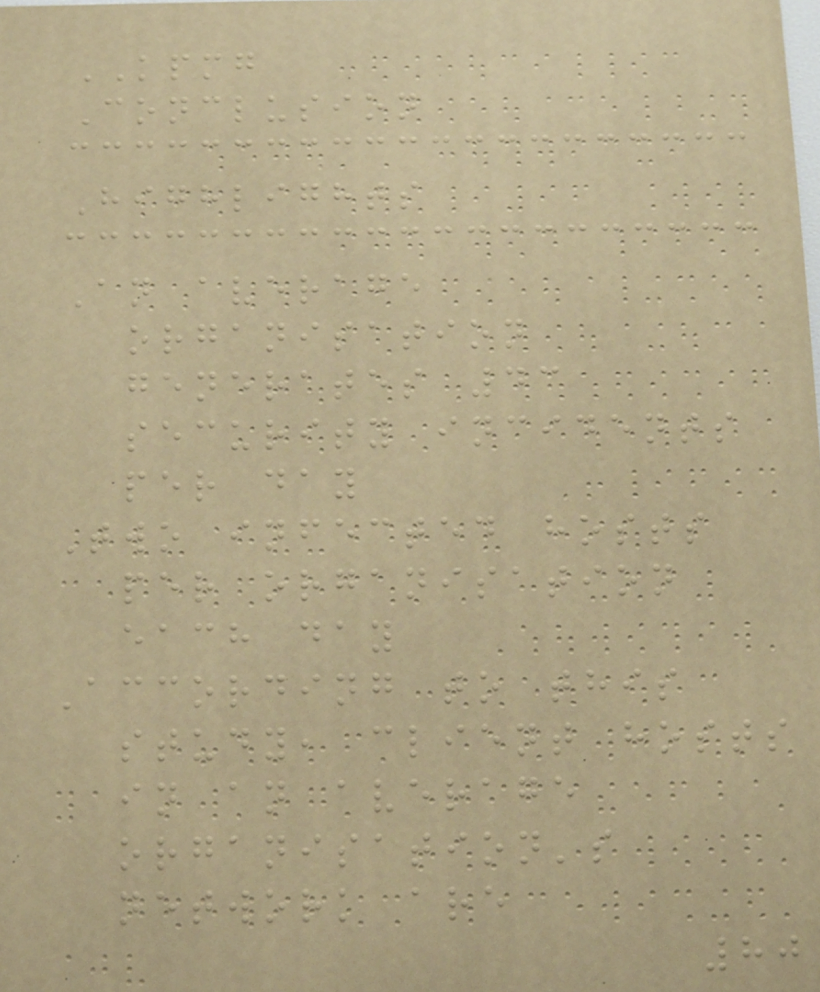KPMG
Conclusion
Highlights
An average
organisation
generates 43
security incidents
per day
Two infected hosts
per organisation
each day
According to this
study, client hosts
in an average
organisation's
network are
80
